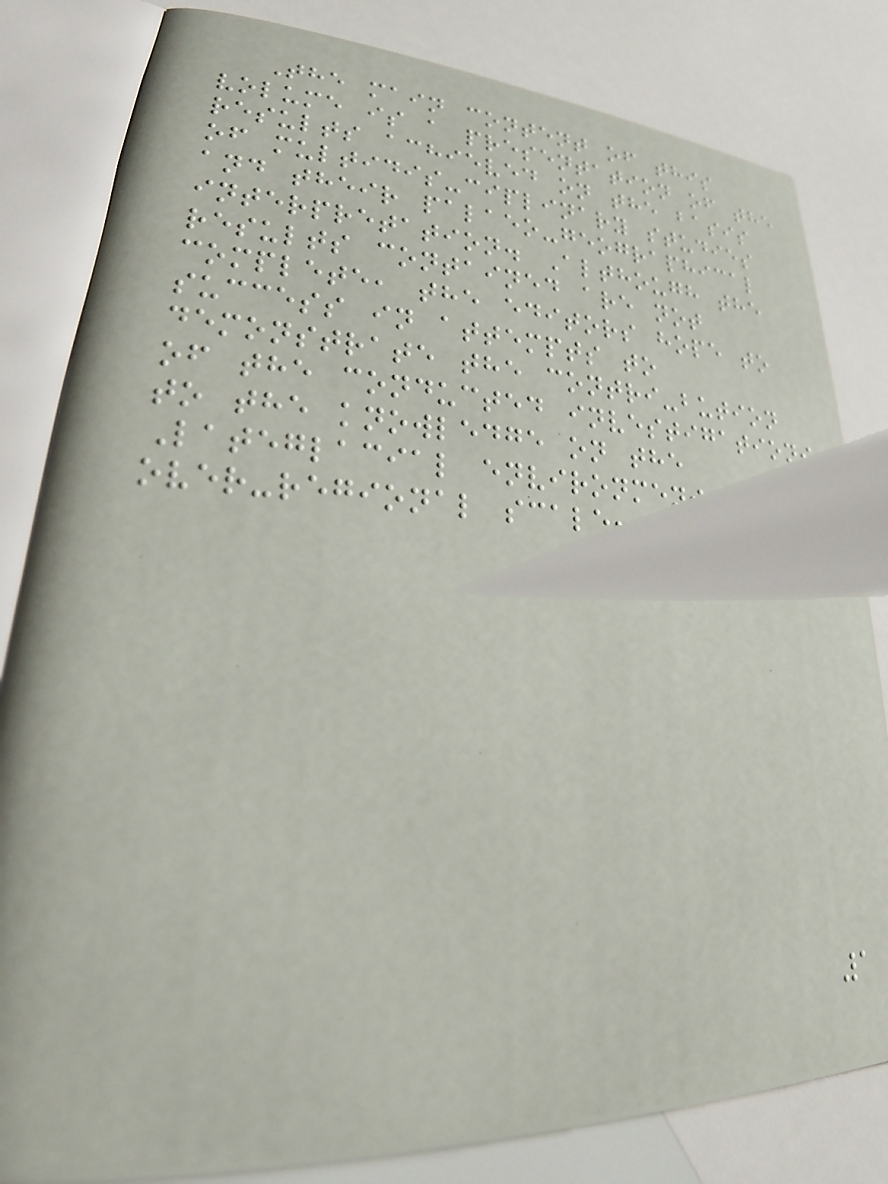The main content of this
volume is a presentation of the
results achieved on the basis
of multidis-ciplinary studies
and their palaeo-geographical
interpretation. Although the
results contained are not
complete, the editors hope to
success in attempts to
demonstrate the contri-bution
of the conducted investigations
to the knowledge on the
Lateglacial environment at the
over-regional scale.
1
